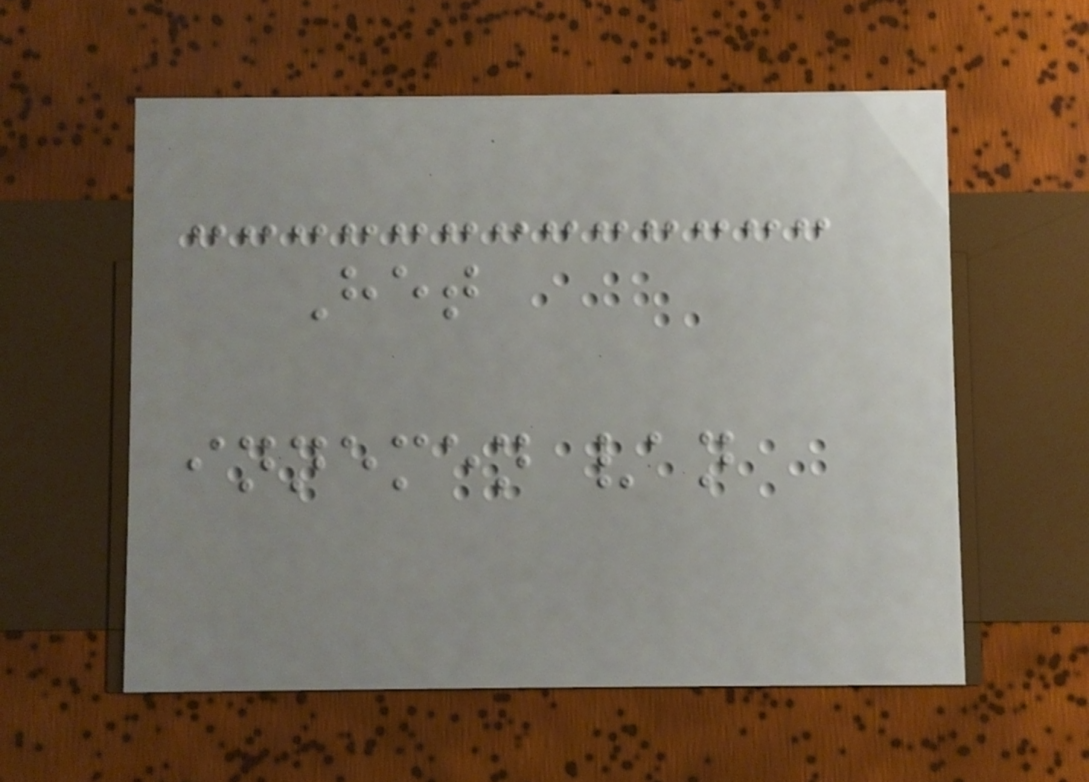Het
innemen van
